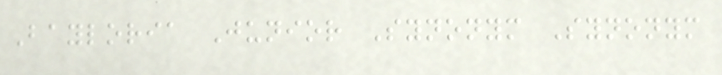Bayloria Junior Synonym Synonym
